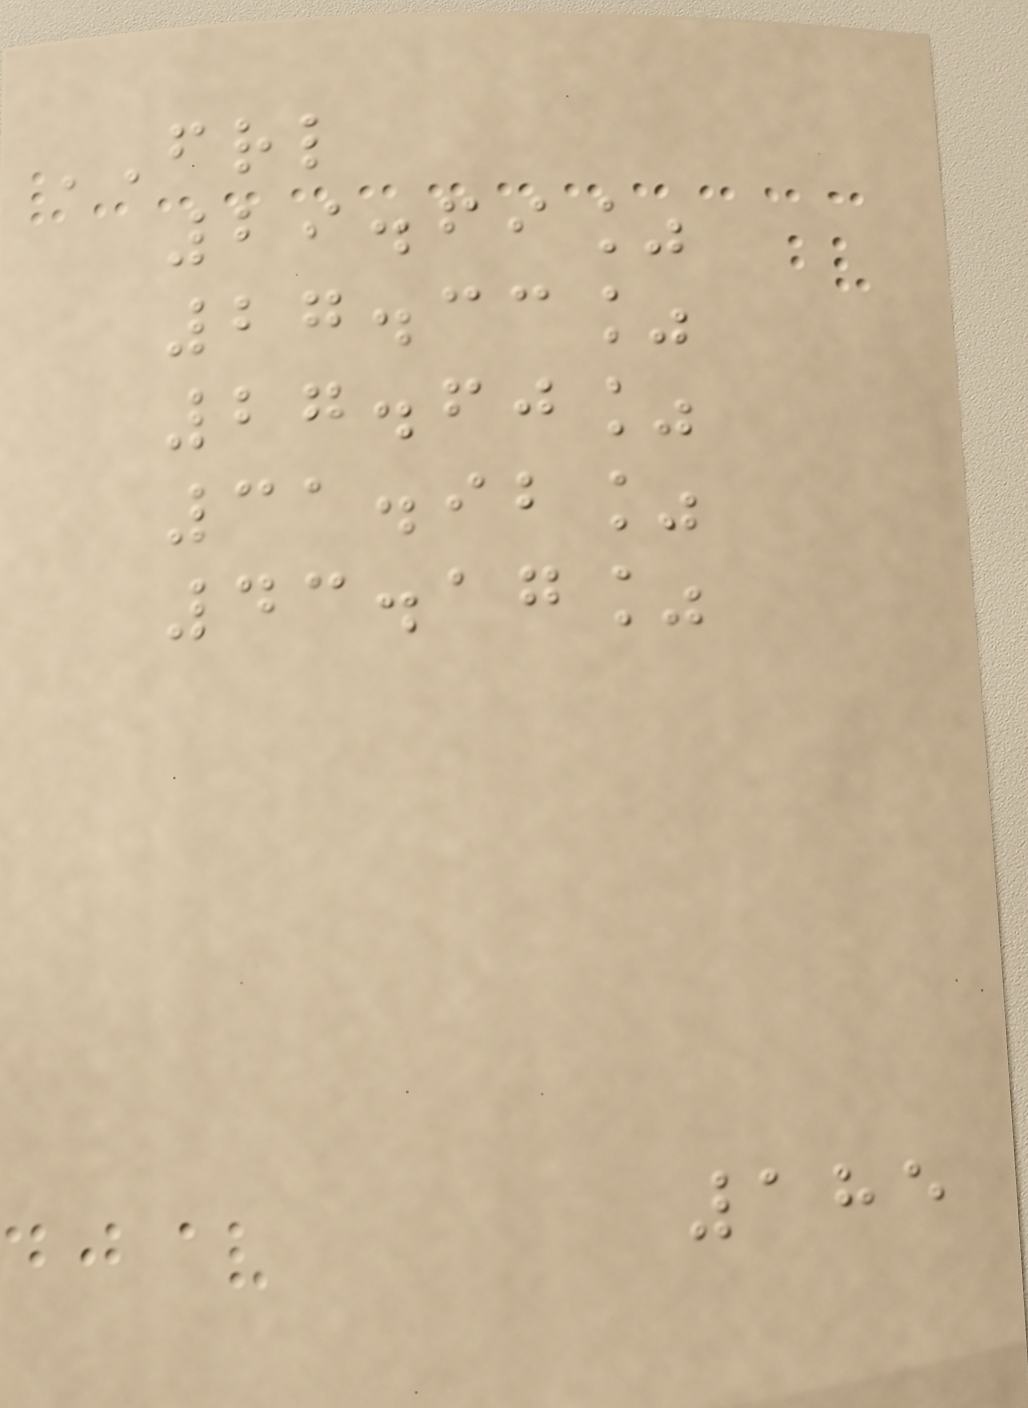FRL
29.69%
27.33%
27.60%
31.92%
43.17%
185
